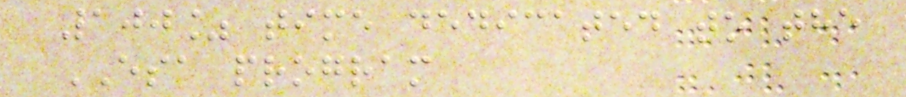100% time dedicated to the
ESA program
